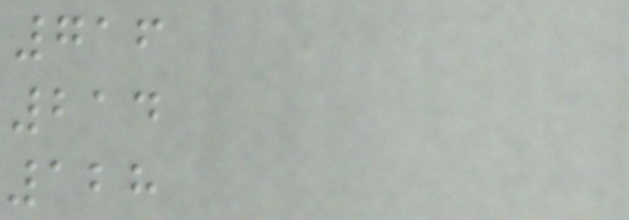716
214
128
